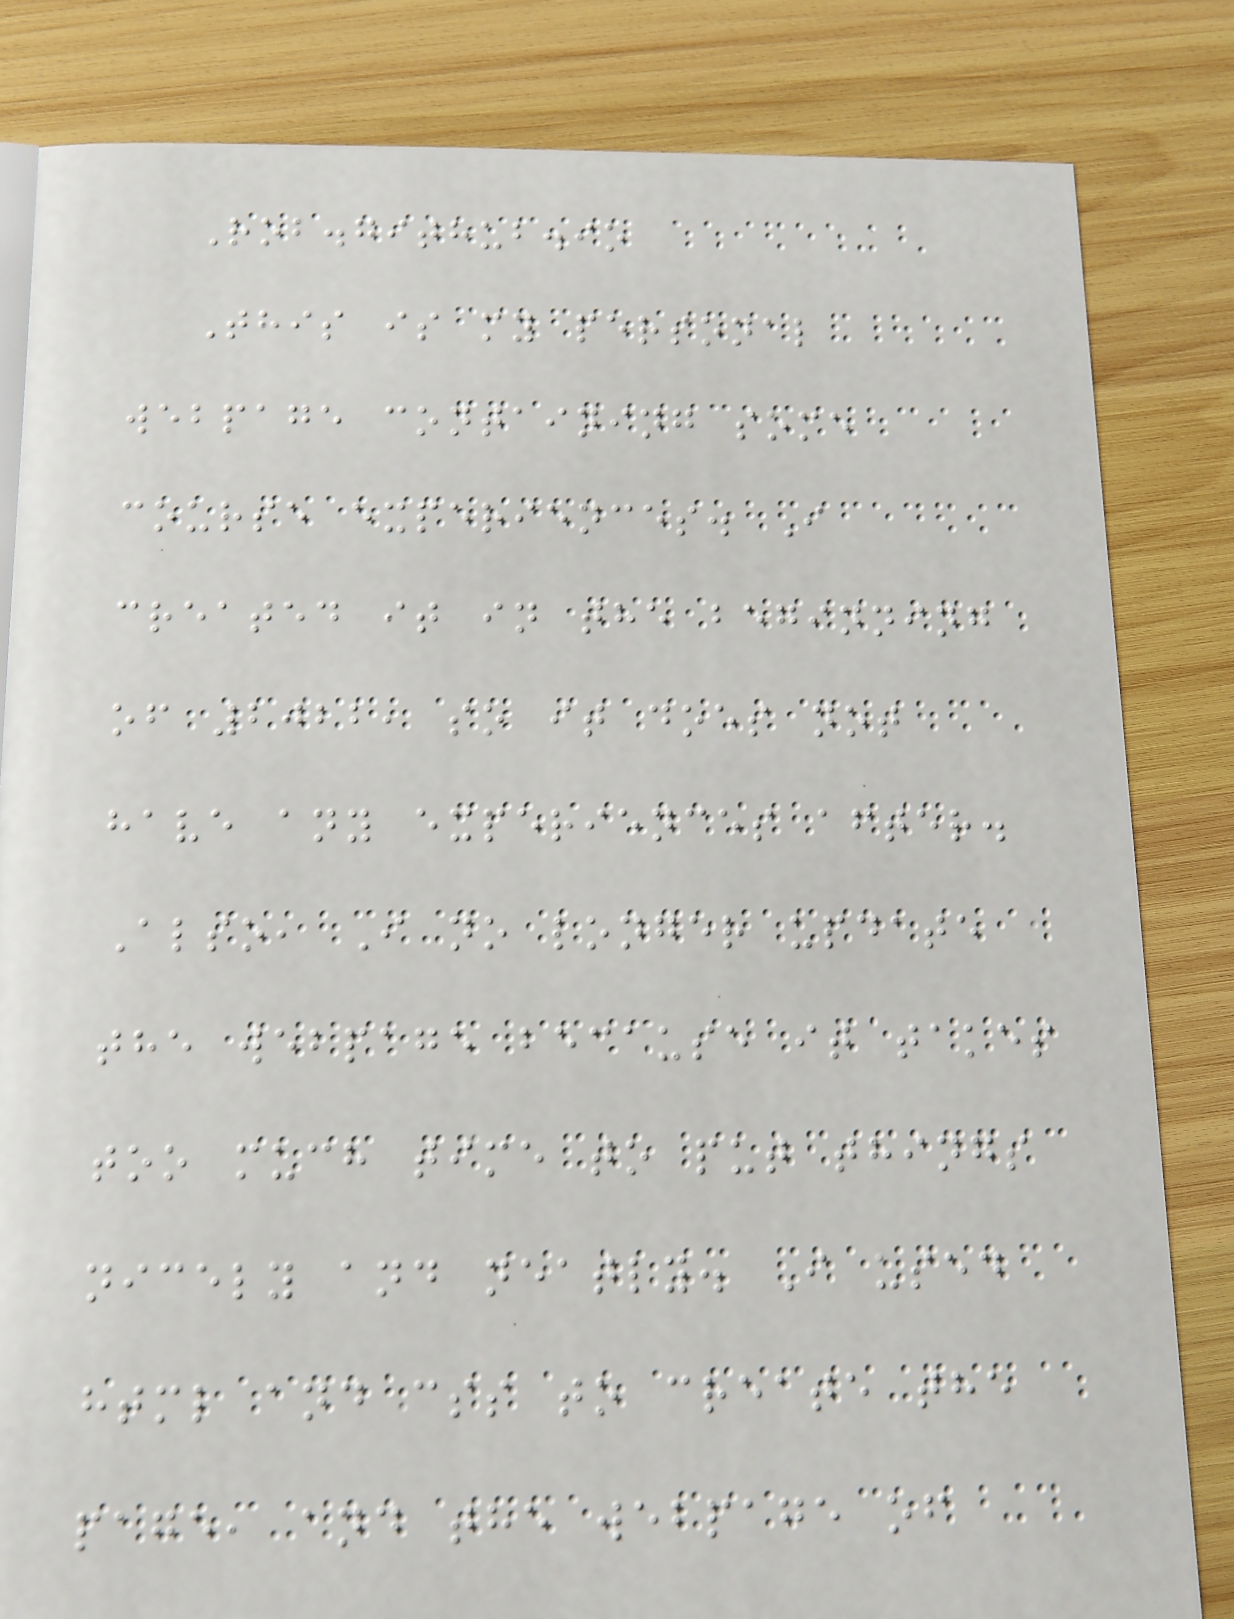Rob.github.io
This is my personal
webpage containing some
course experiences. I
created it in the beginning
of 2022, so it does not
have any experiences after.
Also, I no longer update
the webpage because it takes
too much time to put things
nicely and neatly. I used
html and css to create the
page, and the webpage of
